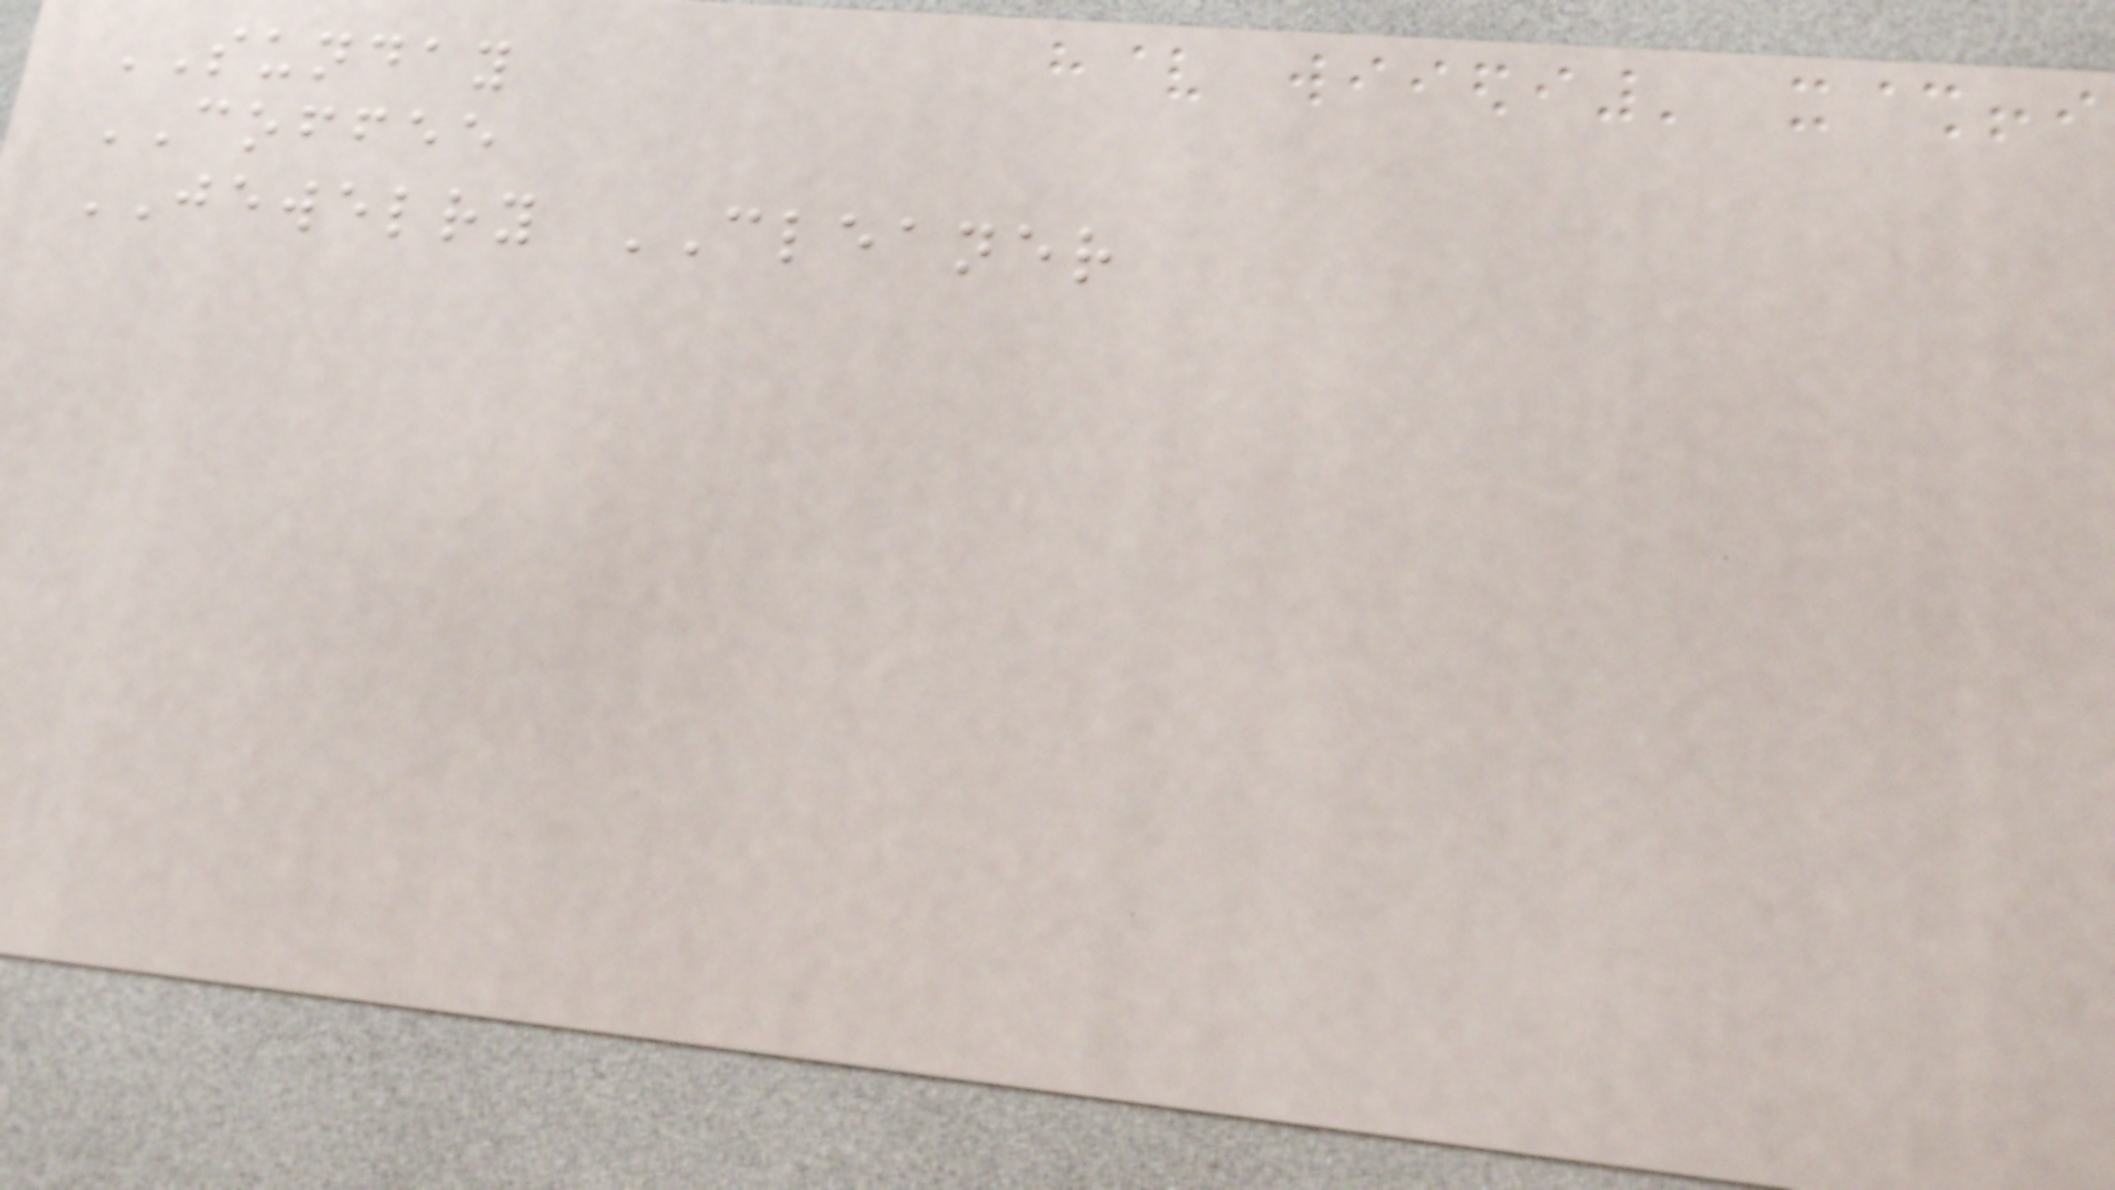SUNDAY
COFFEE
JEWELRY CLEANER
